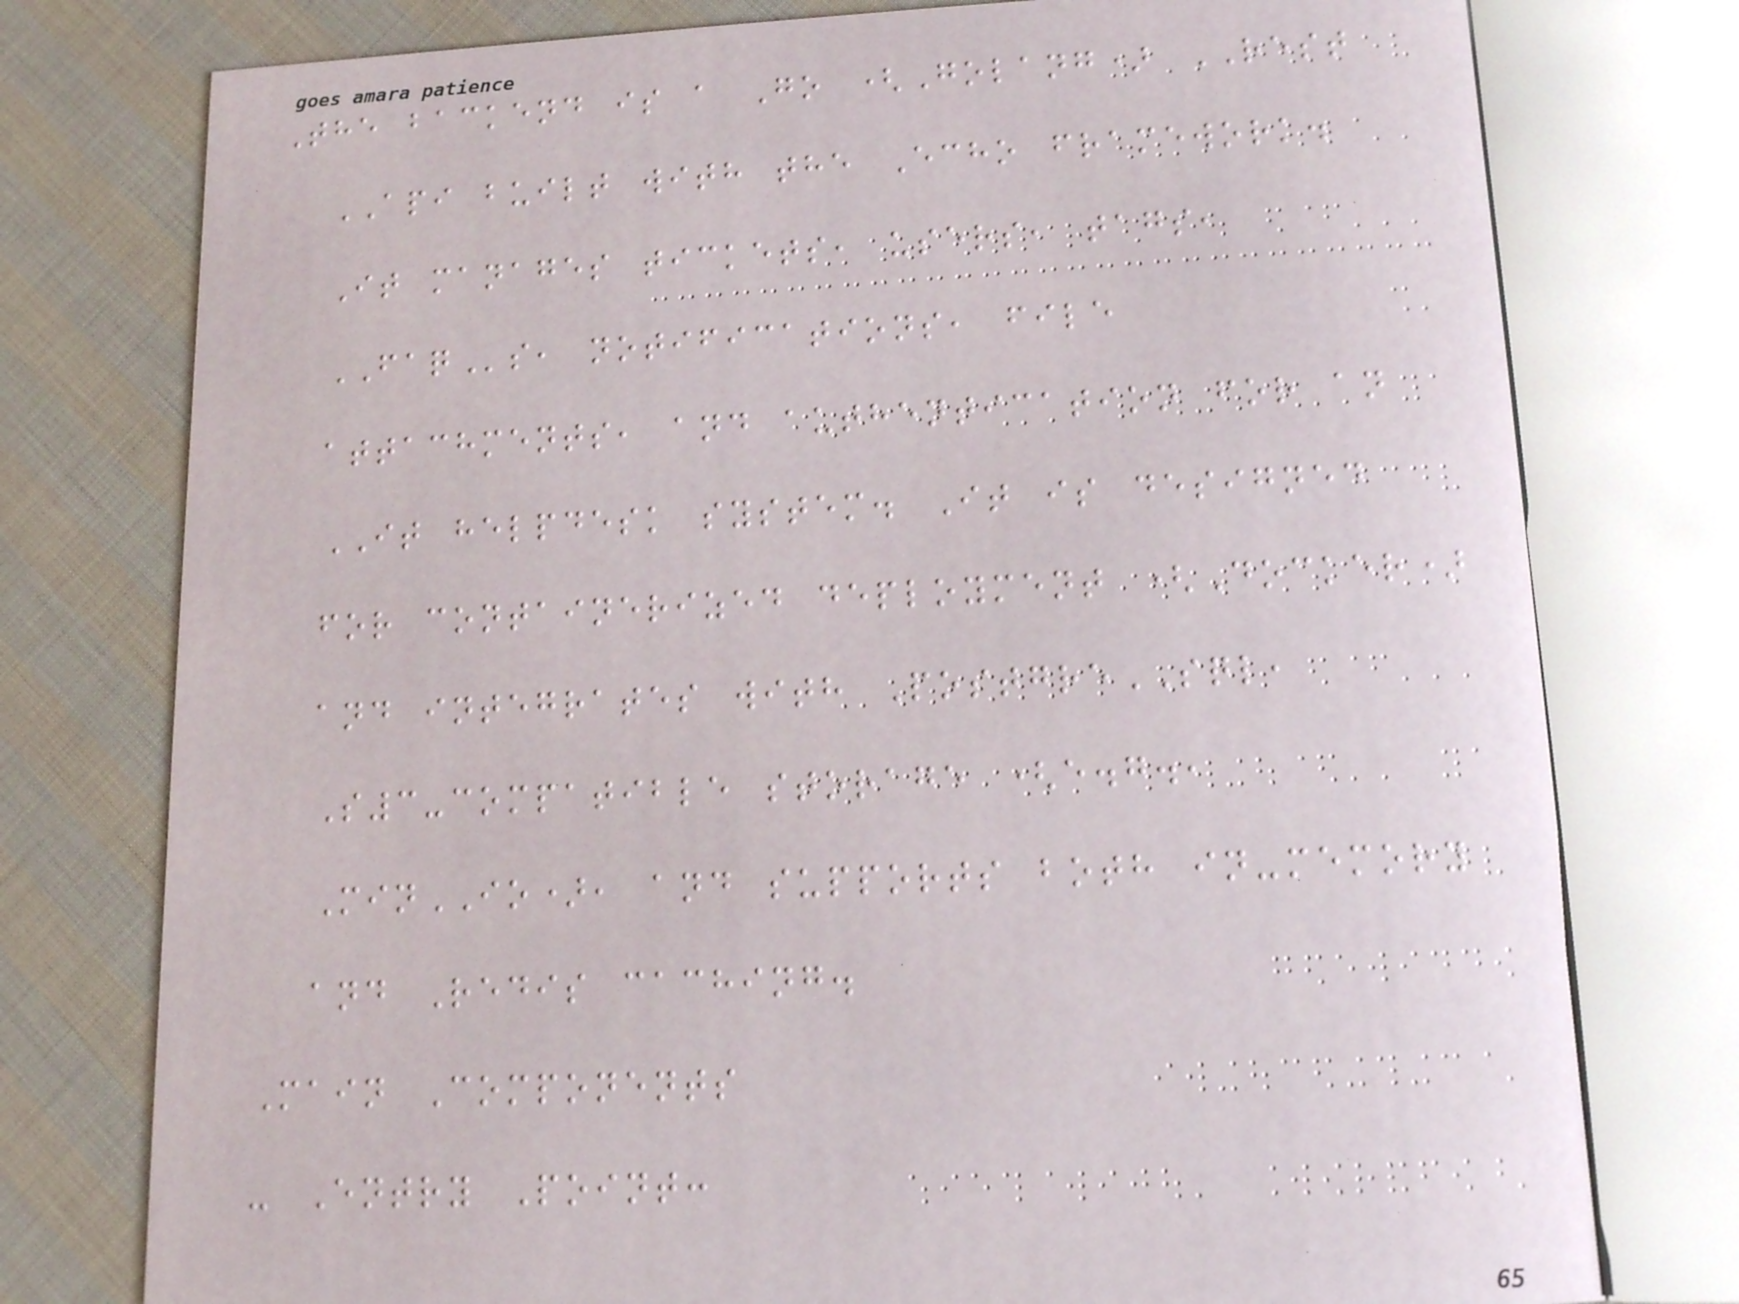The backend is a Go (Golang) REST
API built with the Echo framework.
It manages tickets, users, tags,
FAQs, notifications, file
attachments, and authentication for an
IT helpdesk system. It is designed
for containerized deployment (Docker)
and integrates with PostgreSQL,
S3-compatible storage (e.g.,
MinIO), and supports both in-memory
and Redis caching.
Main Components
- Entry Point:
